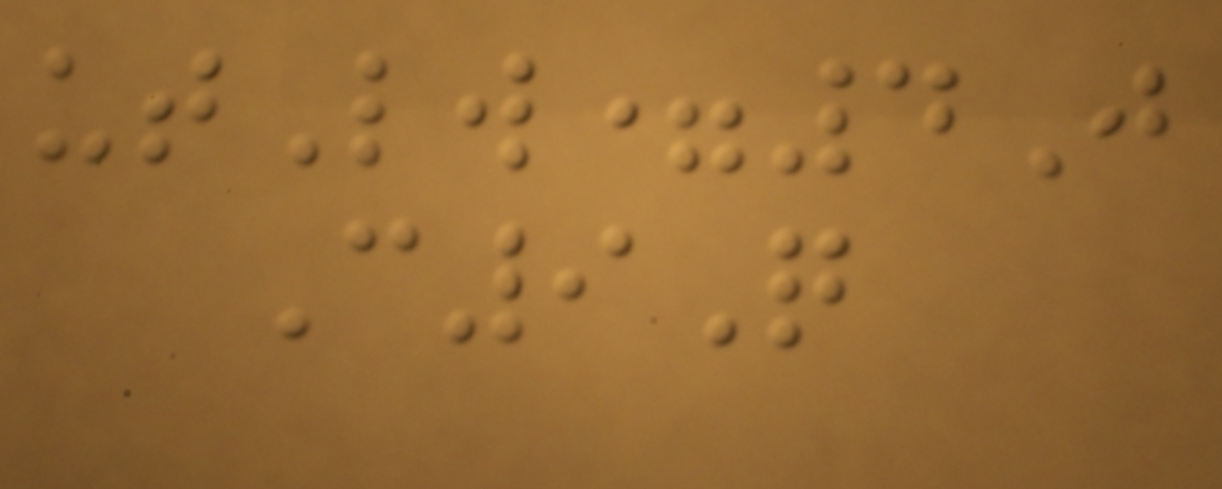utLw=4J
C9Q
